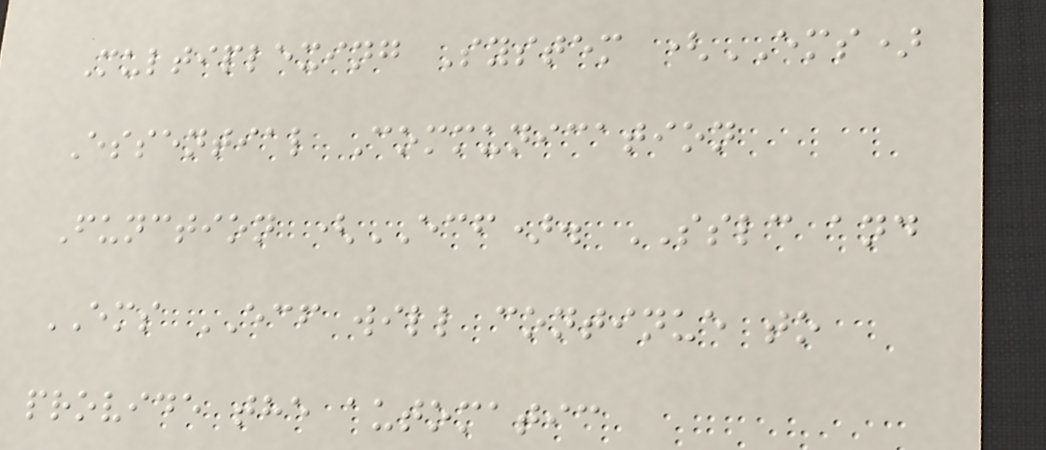Multiplexing System (EMS)
Essential Communication
Function (ECF). SSLC and
EMS ECF will continue to
provide the automatic
